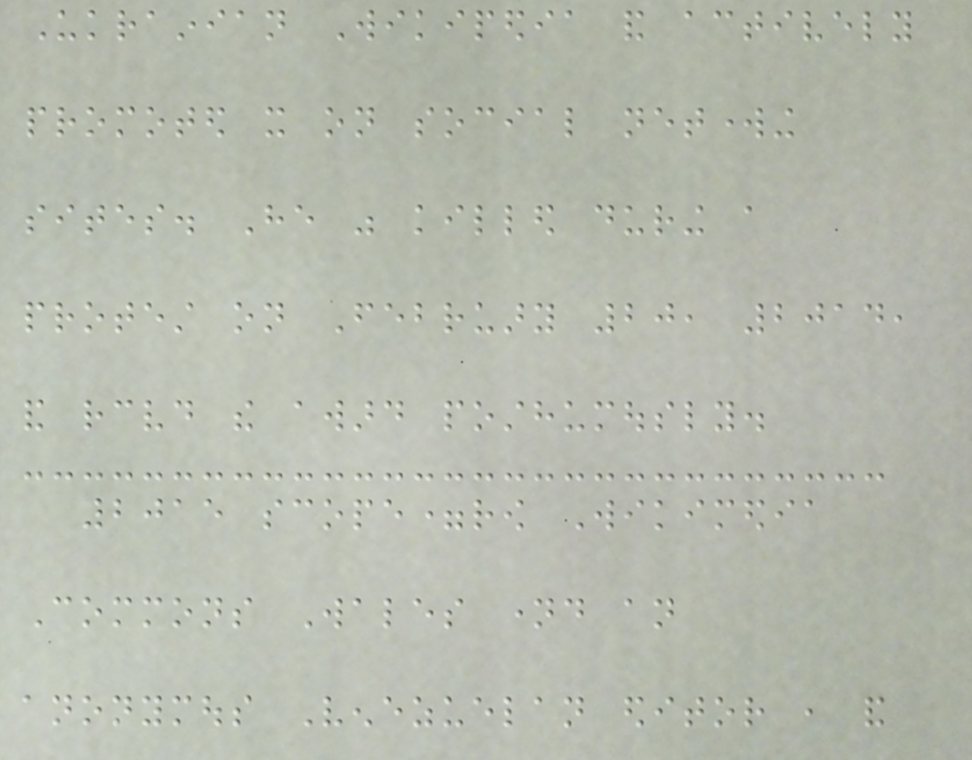Ukrainian Wikipedia and actively
promoted it on social networking
sites. He was killed during a
protest on February 20, 2014,
and received the award posthumously.
2015 scope=row Wikimedia
Commons Wales named an
anonymous Venezuelan editor , and
